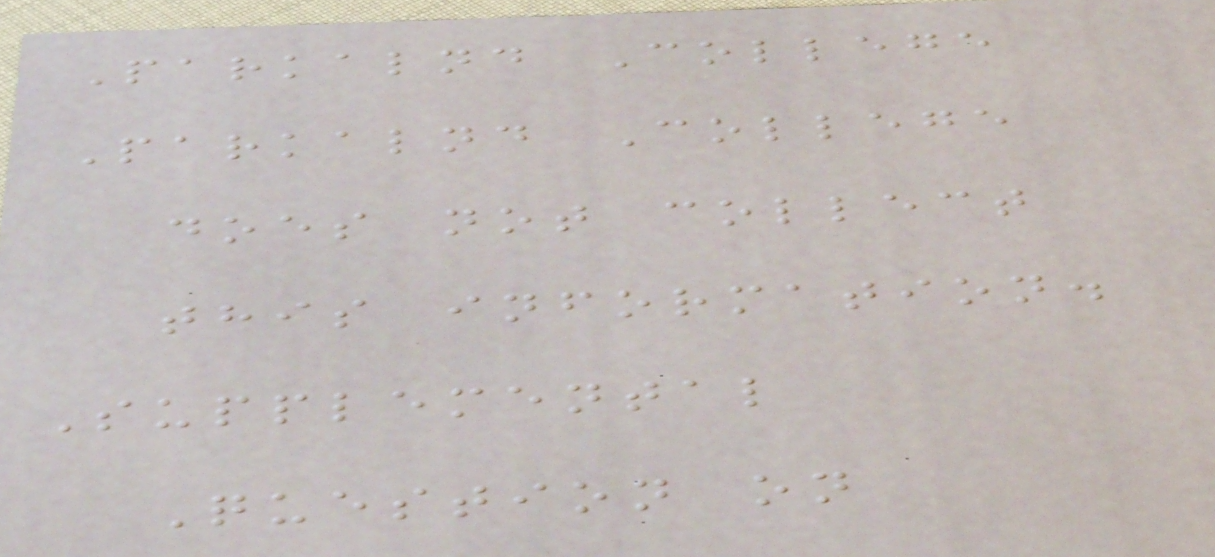Parkalnd College
Parkalnd College
does not collect
this information.
Supplemental
Question on
